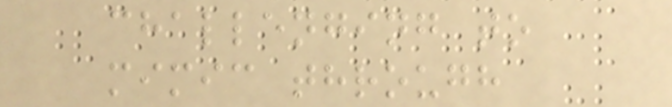challenging to
mimic through
